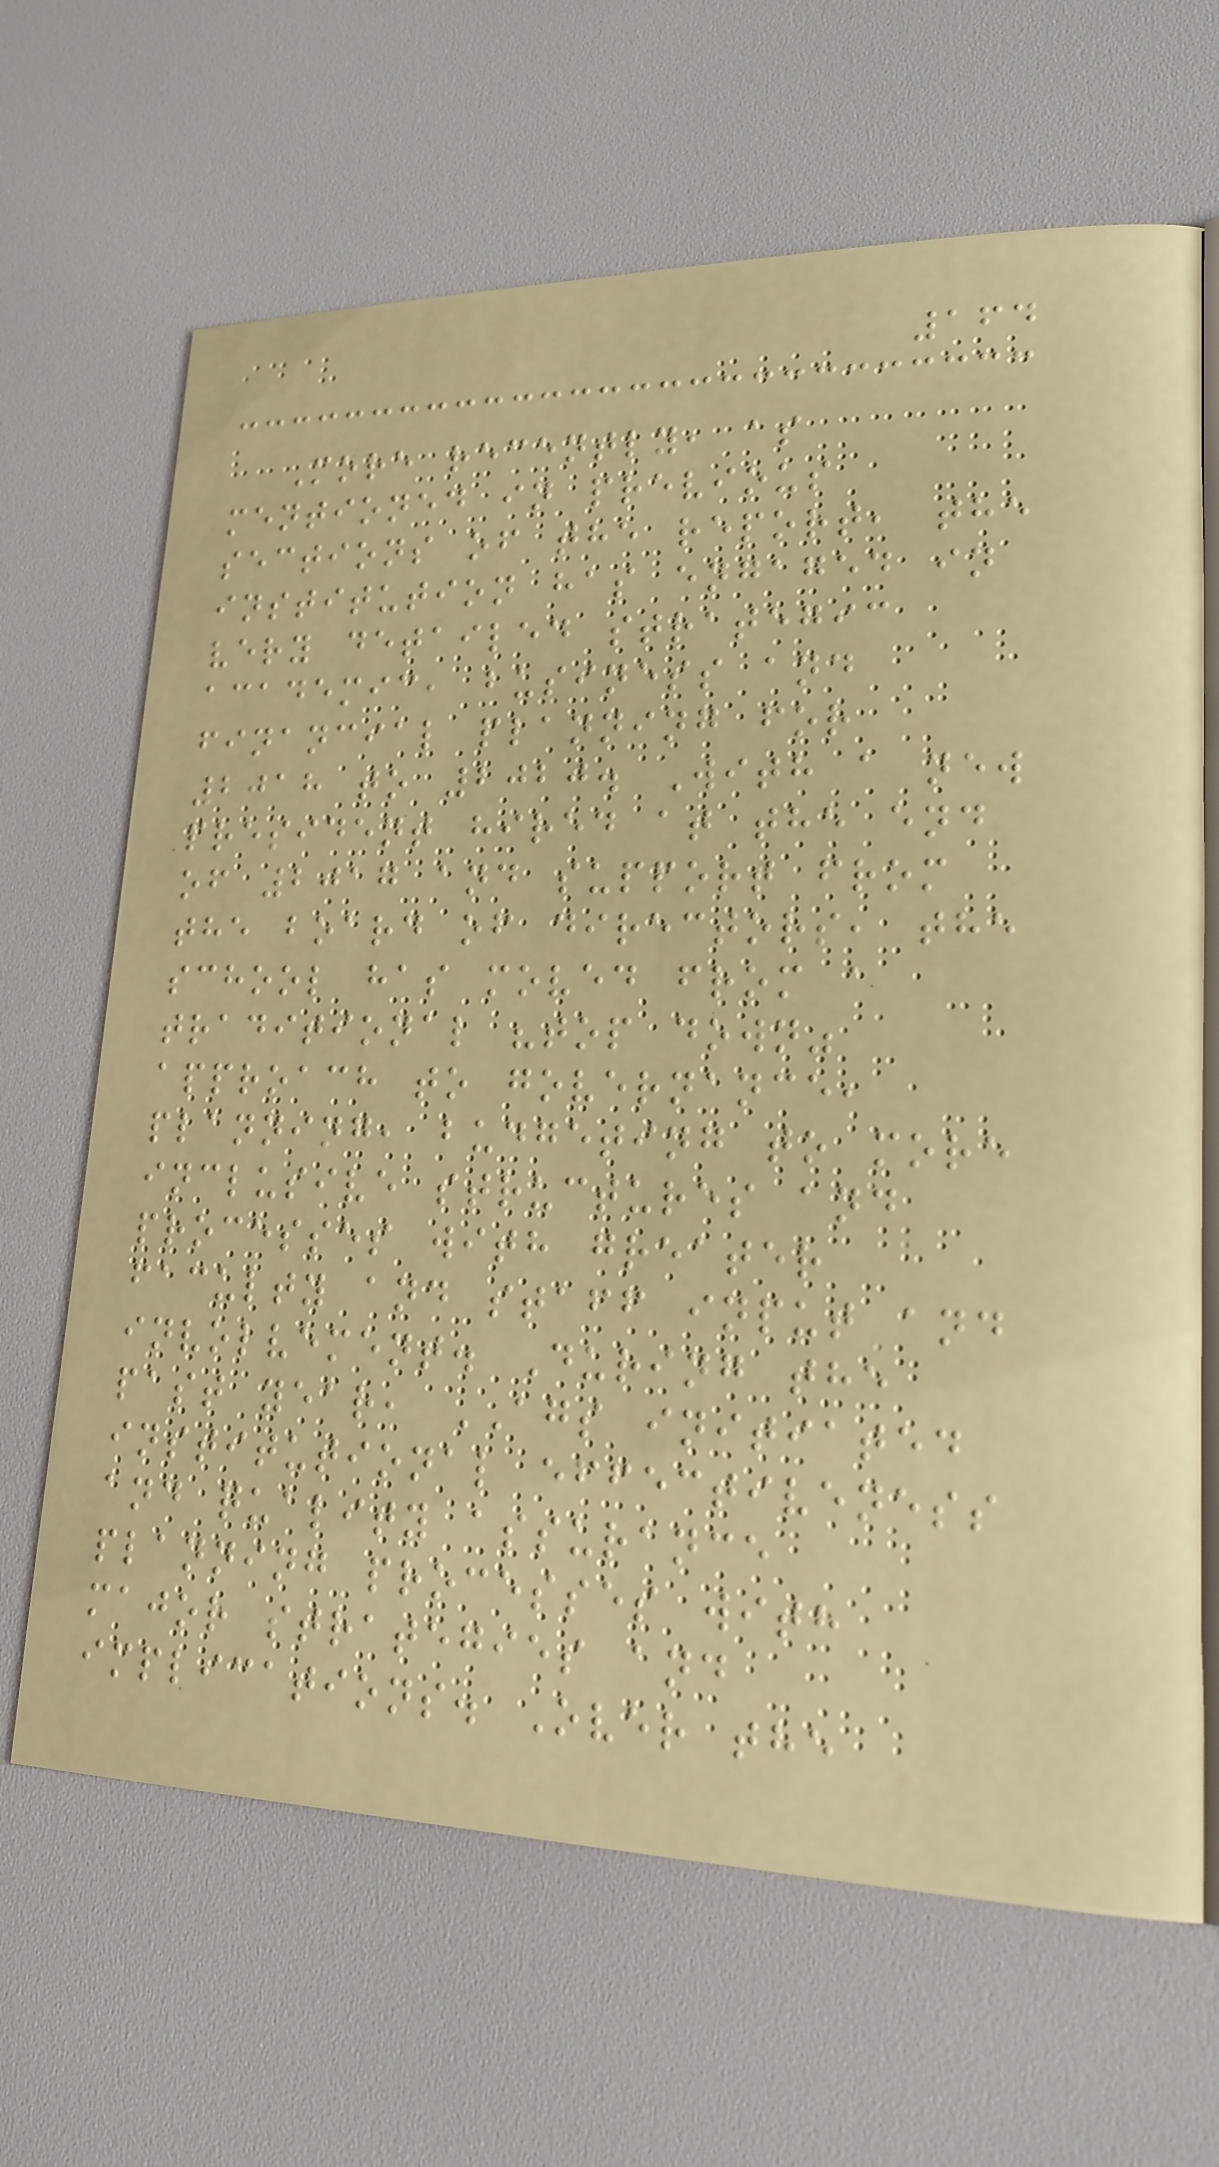164
More recently, as
mentioned in previous
sections of the report, the
institution has engaged in
very detailed strategic
academic, business and
financial planning for
2018 to 2020. With a new
president hired at the end
of 2017 and support from
the board of directors, the
school has moved from a
traditional "top down"
approach to governance,
planning, budgeting to more
inclusive structures and
processes with greater
faculty and staff input and
involvement. During the
past year, AGS initiated
institutional effectiveness
and quality assurance
planning processes with
major strategies and
implications. Over the
